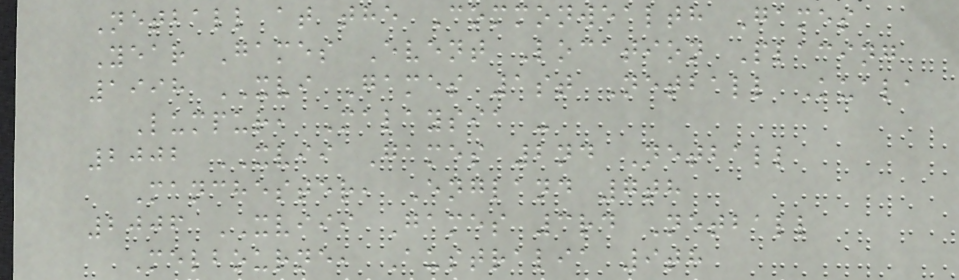Netball at the Commonwealth Games
Year Games Event Location Placing
1998 XVI Games 1st Netball Kuala
Lumpur, Malaysia -
2002 XVII Games 2nd Netball
Manchester, England 7th
2006 XVIII Games 3rd Netball
Melbourne, Australia 9th
